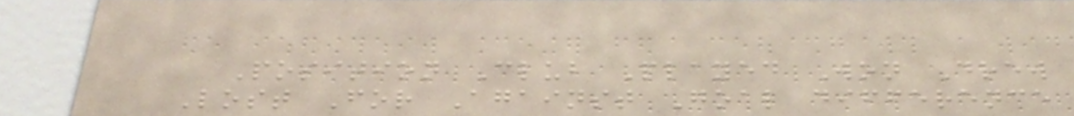Position Club Played Won Drew
Lost For Against Goal difference
